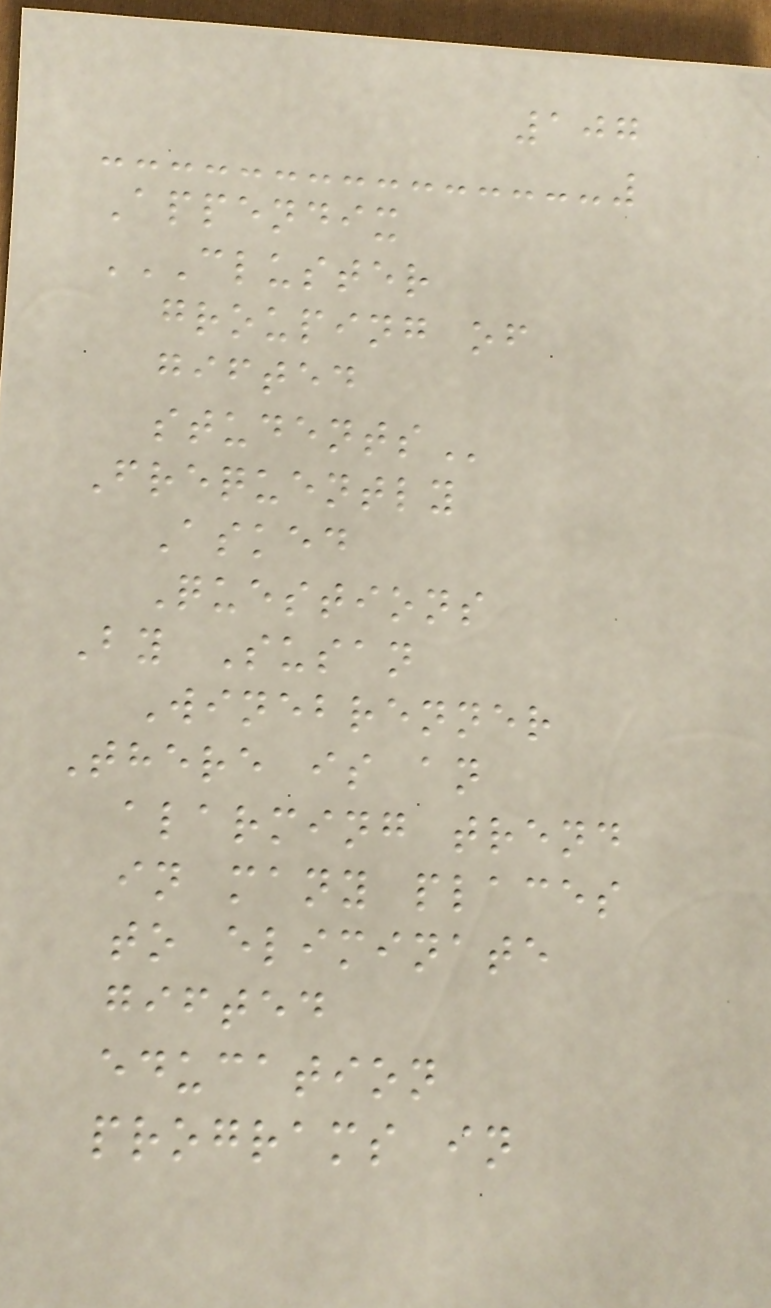107
Appendix
CLUSTER
GROUPING OF
GIFTED
STUDENTS
Frequently
Asked
Questions
By Susan
Winebrenner
There is an
alarming trend
in many places
to eliminate
gifted
education
programs in
